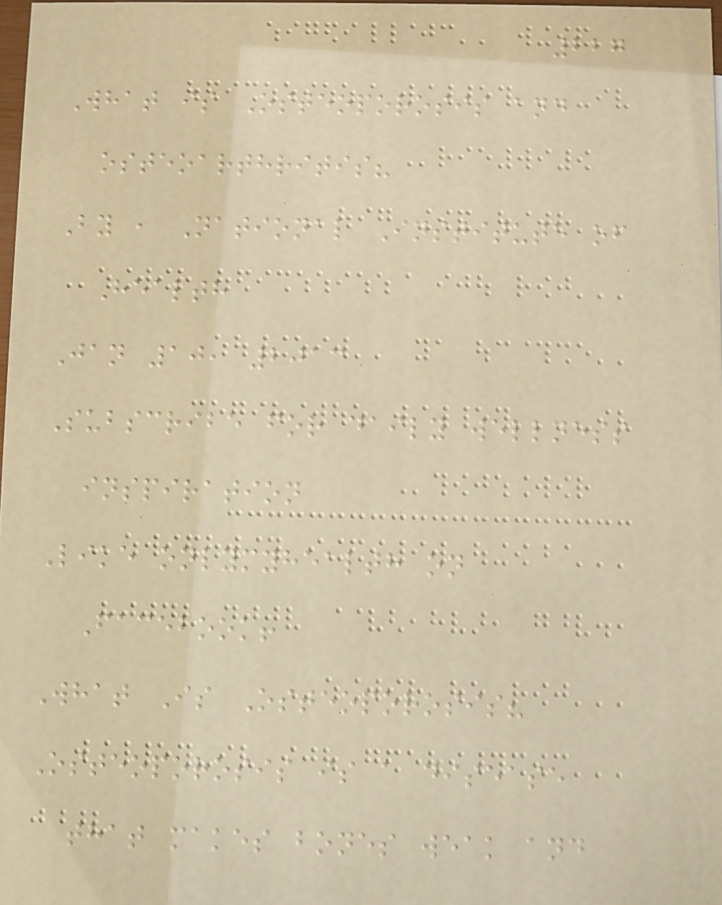227
What is Osteoporosis and
osteoarthritis?
By , National Institute of
Health
Jan 10, 2013
Subscribe for daily wellness
inspiration
Like onlymyhealth on
Facebook!
What Is Osteoporosis?
Osteoporosis is a disease
that makes bones weak and
